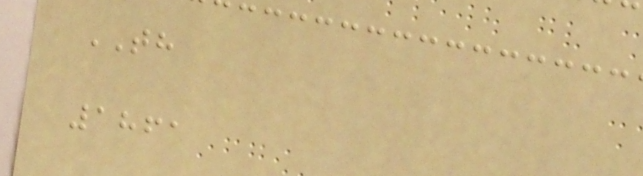TH
1861
